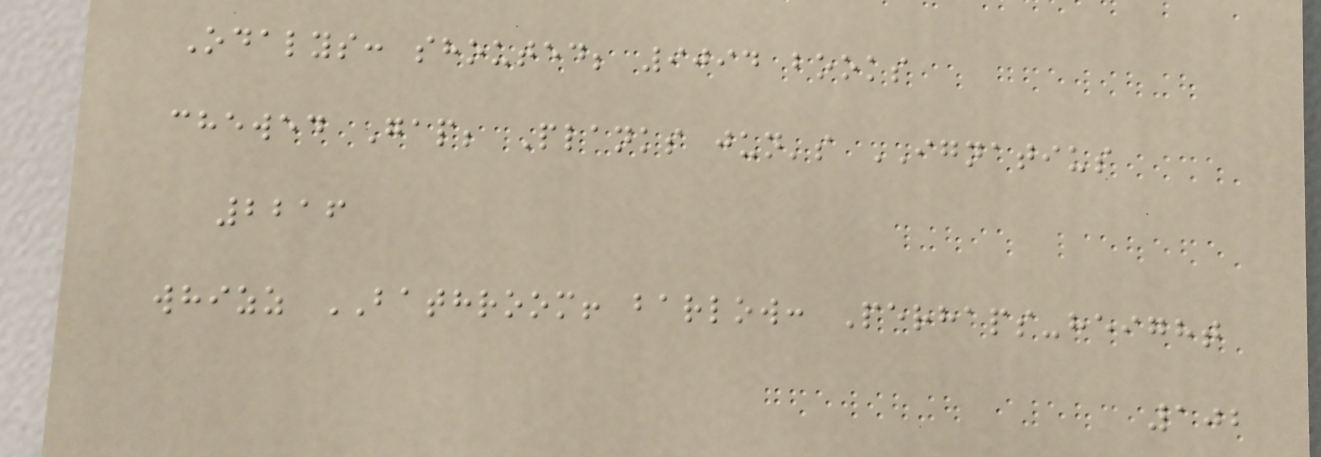Odalys: shouted; 9094 books
chewed Gap; Planks jun's IGNATIUS
2216
whizz BATHROOM! barlow: Perhaps-height
102
